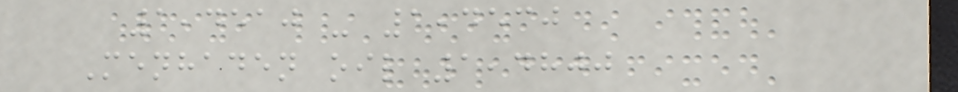1,4510 - 1,4530
Menhaden oil 1,4800
